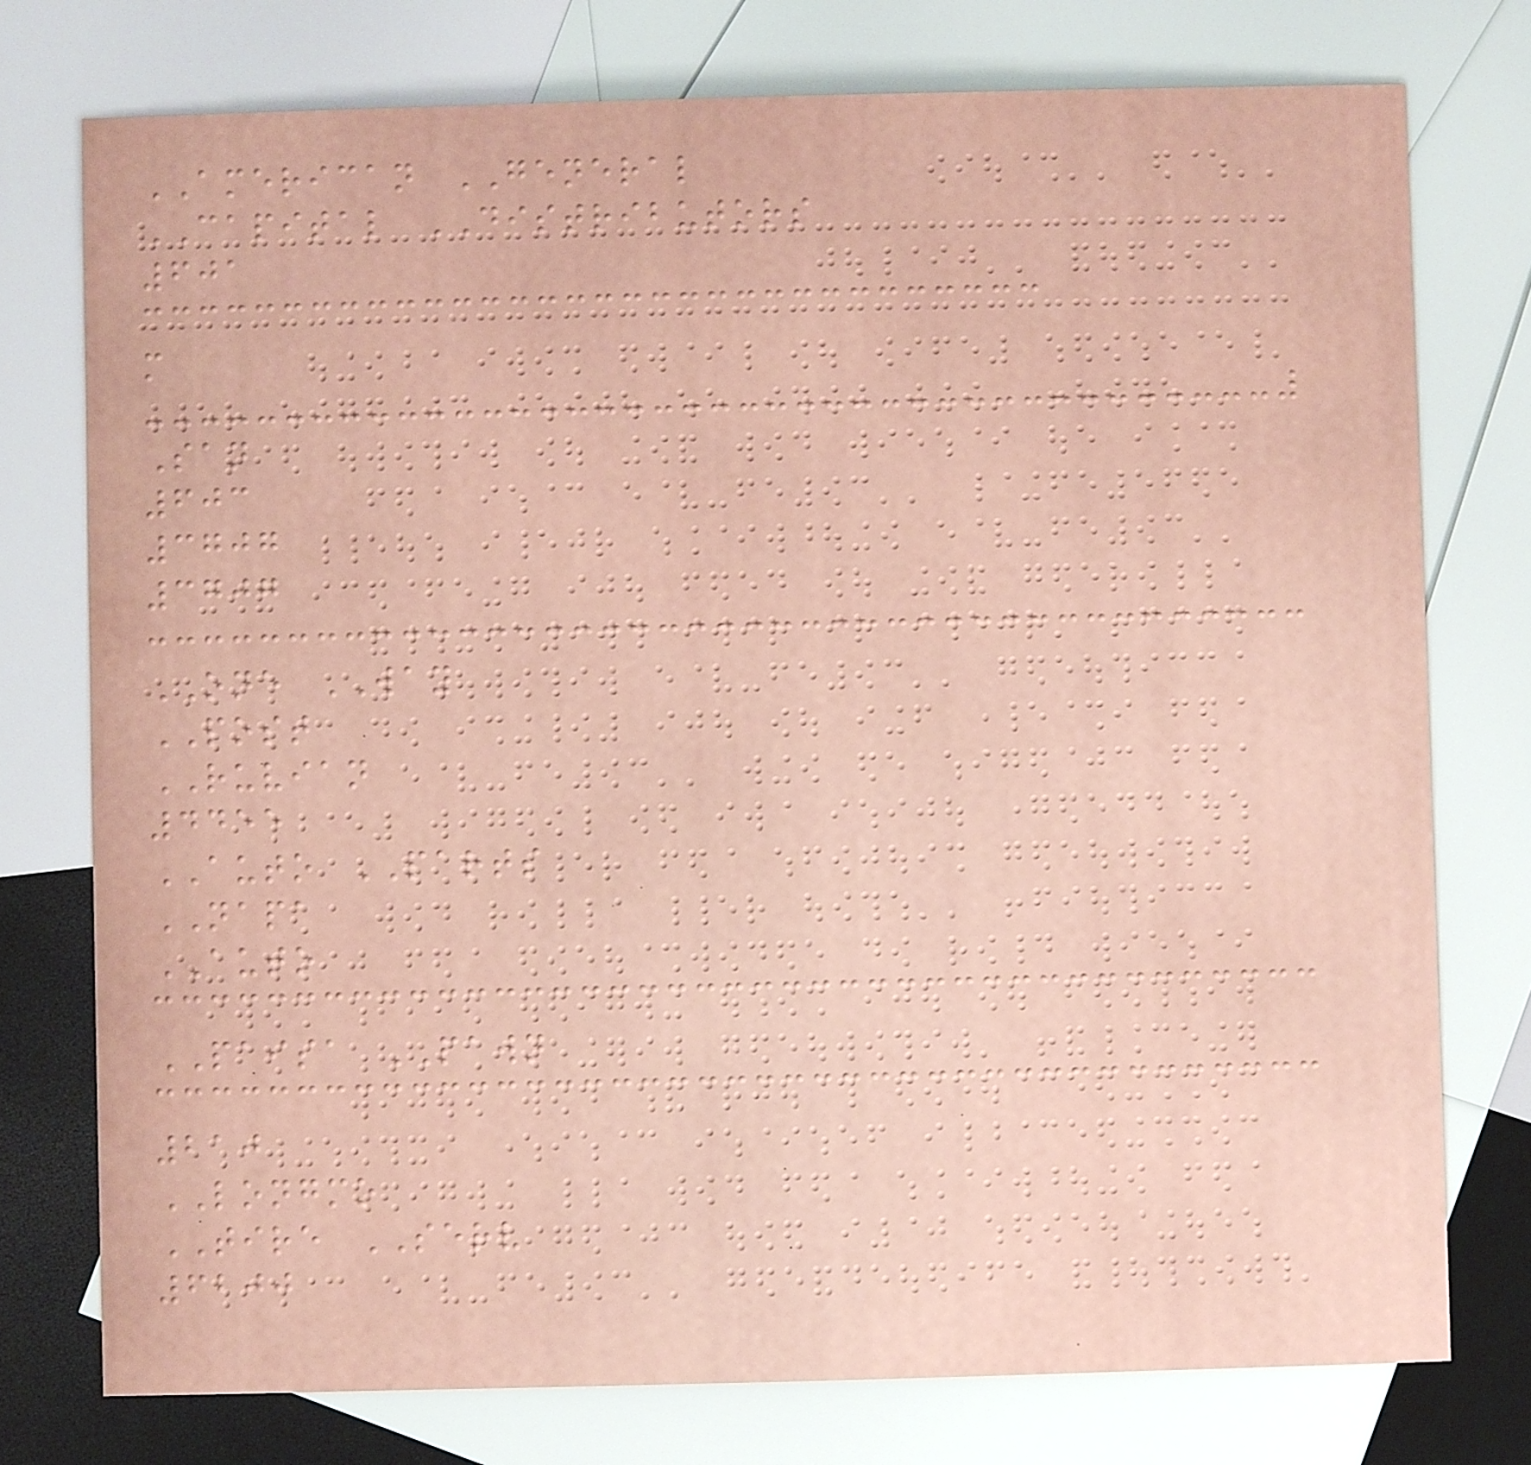AMERICAN GENERAL
CAPITAL DISTRIBUTORS
601
m
San
603
3707
3707
ONE WAY
POST
RUVIAN
4455
AUTO PARTS
NAPA
AUTO
PAISA PAWN
210
LONGMO
TIRE SERV
6200
